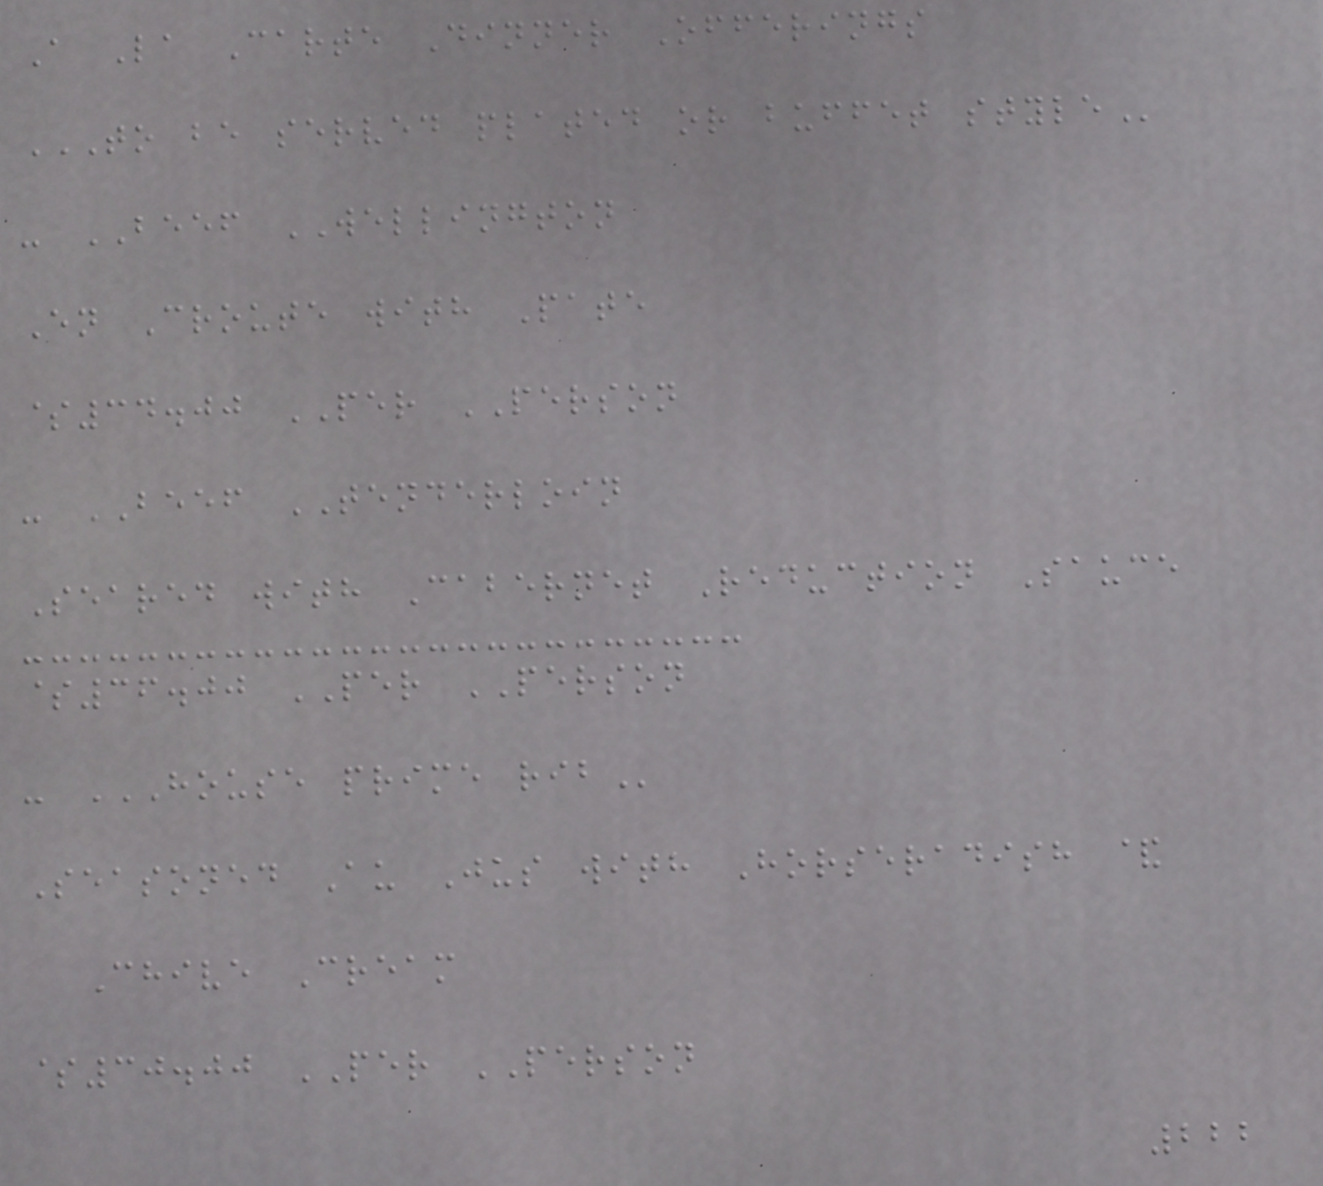A La Carte Dinner Offerings
TO BE SERVED PLATED OR BUFFET STYLE
- BEEF WELLINGTON
En Croute with Pate
$34.00 PER PERSON
- BEEF TENDERLOIN
Seared with Cabernet Reduction Sauce
$36.00 PER PERSON
- HOUSE PRIME RIB
Seasoned Au Jus with Horseradish &
Chive Cream
$30.00 PER PERSON
222
